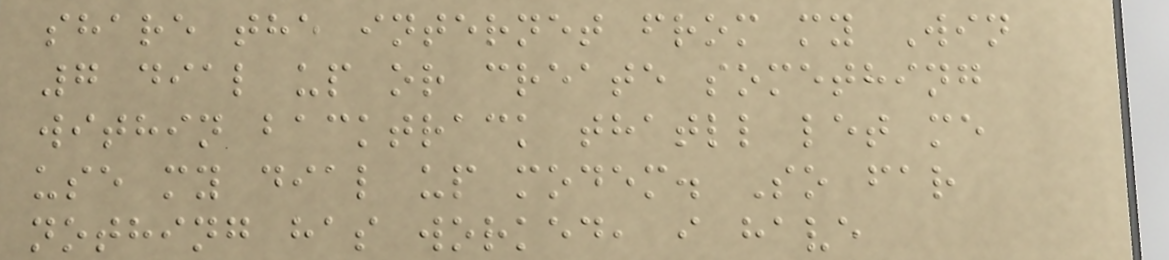share the internet from my Win
7 dial up or create something
within backtrack thatll let me
use my dial up modem. So far
nothing has worked, i have
